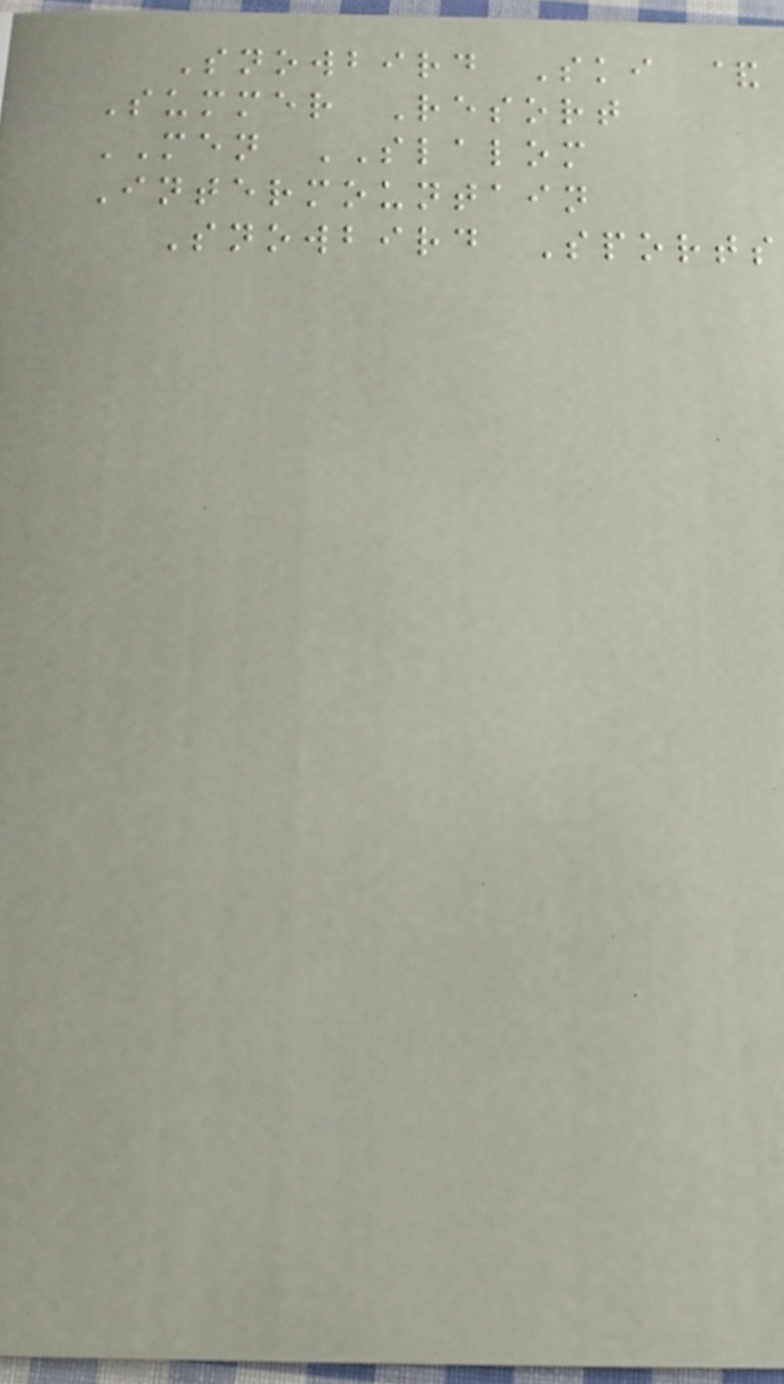Snowbird Ski &
Summer Resort
MEN SLALOM
Intermountain
Snowbird Sports
